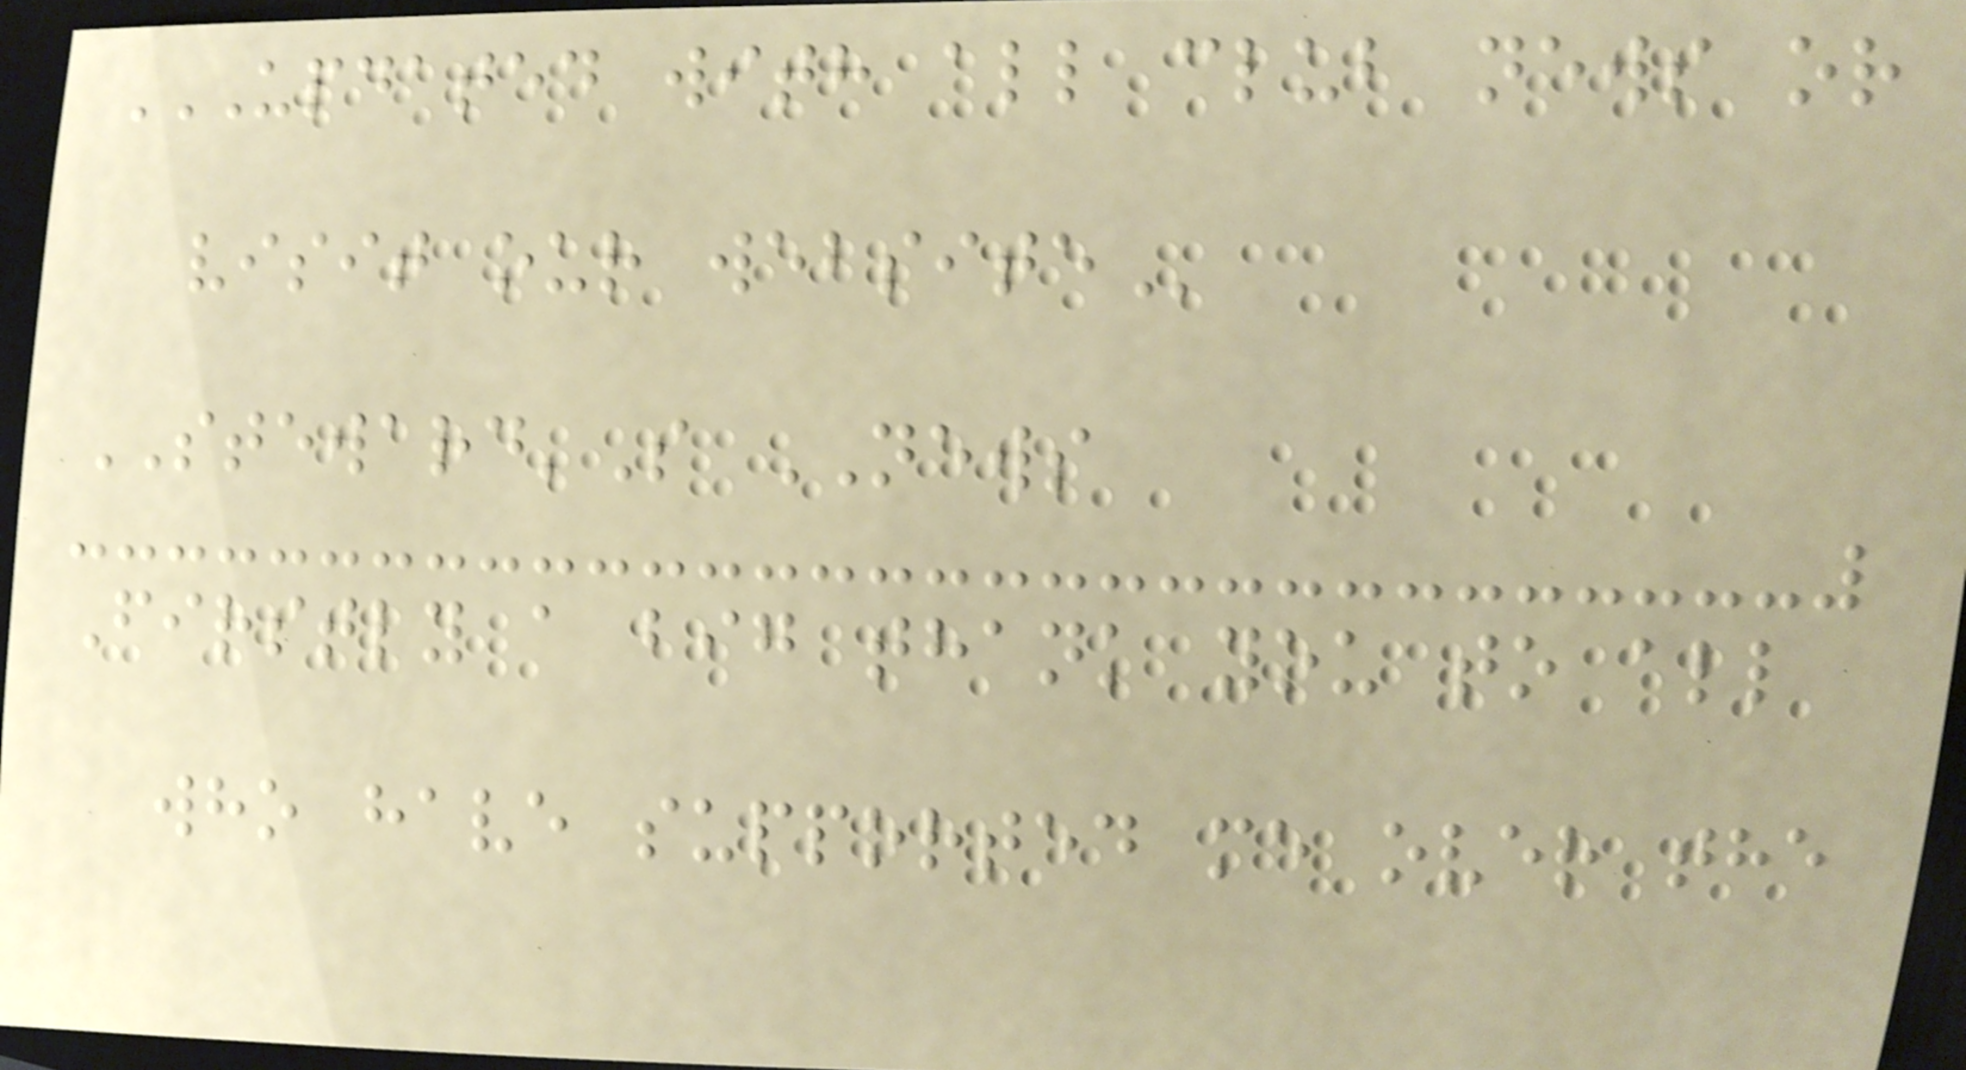UPDATED WITH ALL CLUB NEWS OR
VISIT OUR WEBSITE
STEWARD'S NEWS
Firstly a big thank you to all
who have supported me over the
